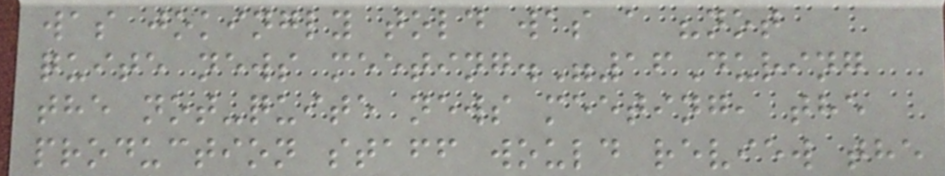was jokingly told was a "not
quite news meeting."16During
the not-quite news meeting, the
production staff would review the
